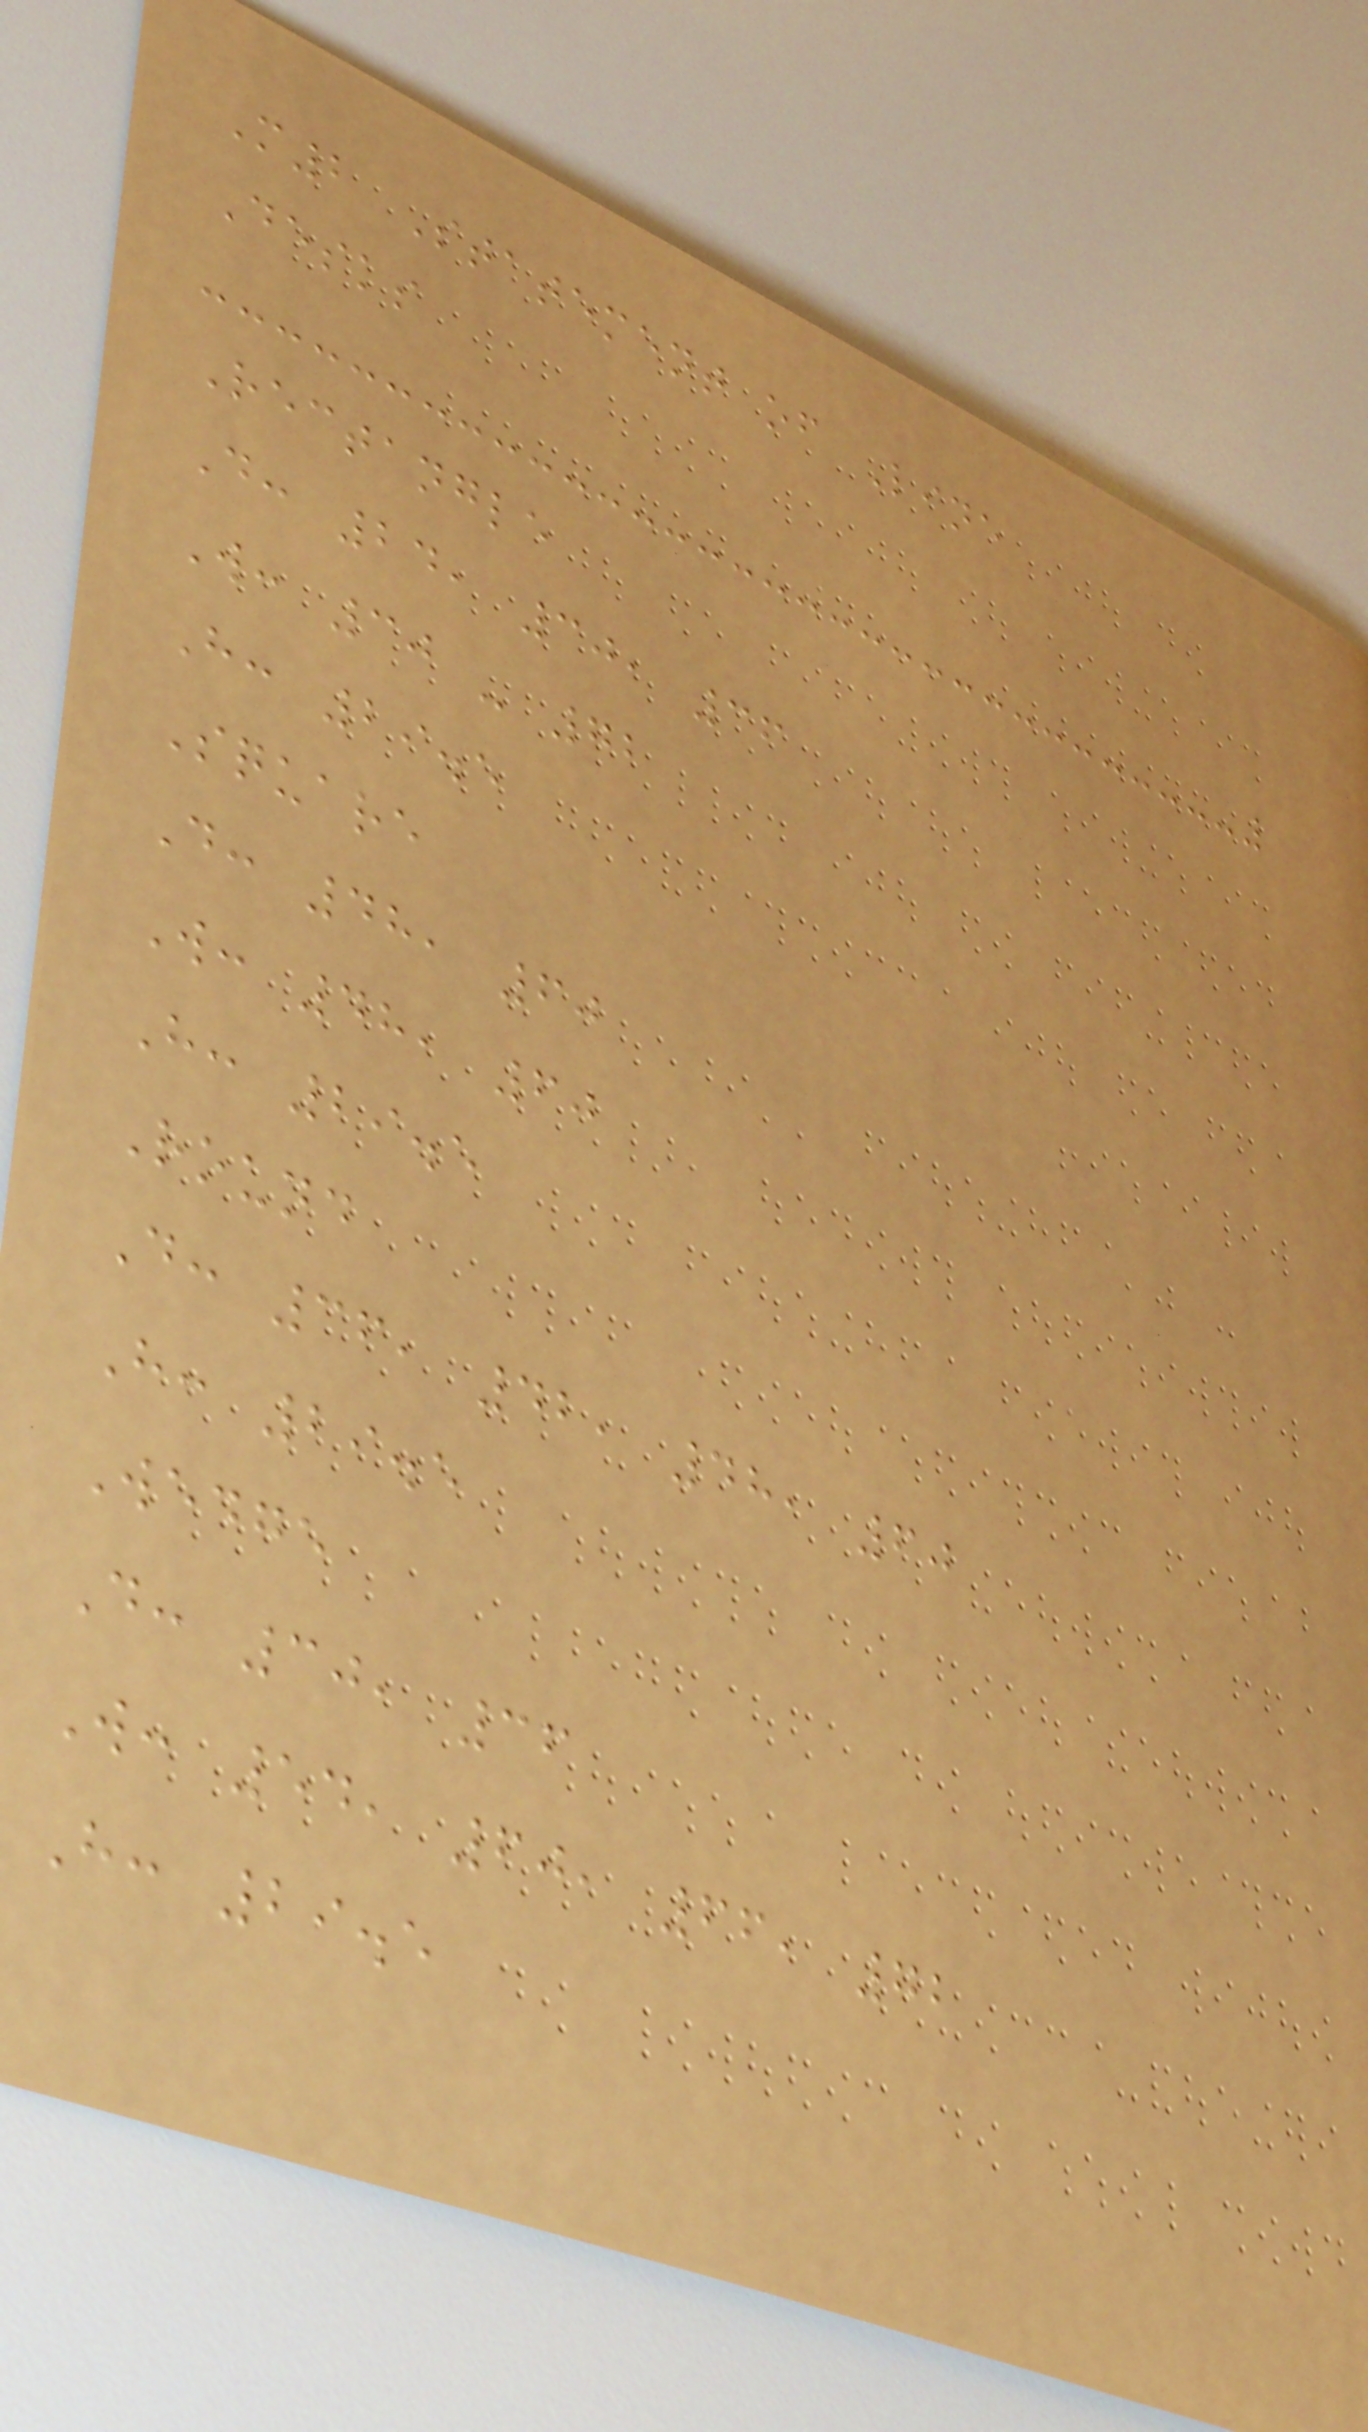M2 Statement of Line
Desks
Rectangle
D: 24, 30, 36
W: 30 - 72
H: 29.5
Square
D: 48, 60
W: 48, 60
H: 29.5
Round
D: 36, 42, 48, 60
H: 29.5
Wedge
D: 30, 36
W: 54, 60, 66, 72
H: 29.5
